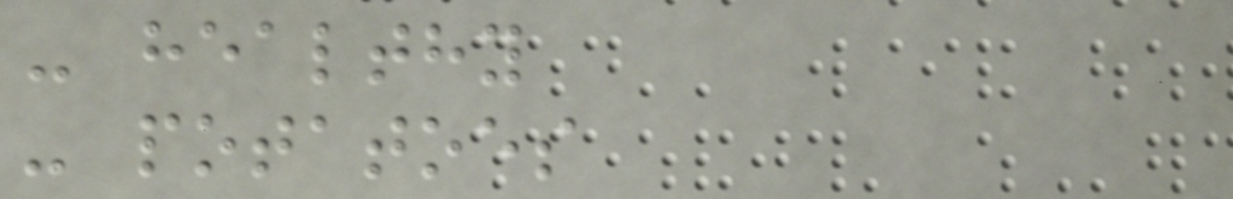- healthy
- potatoes
